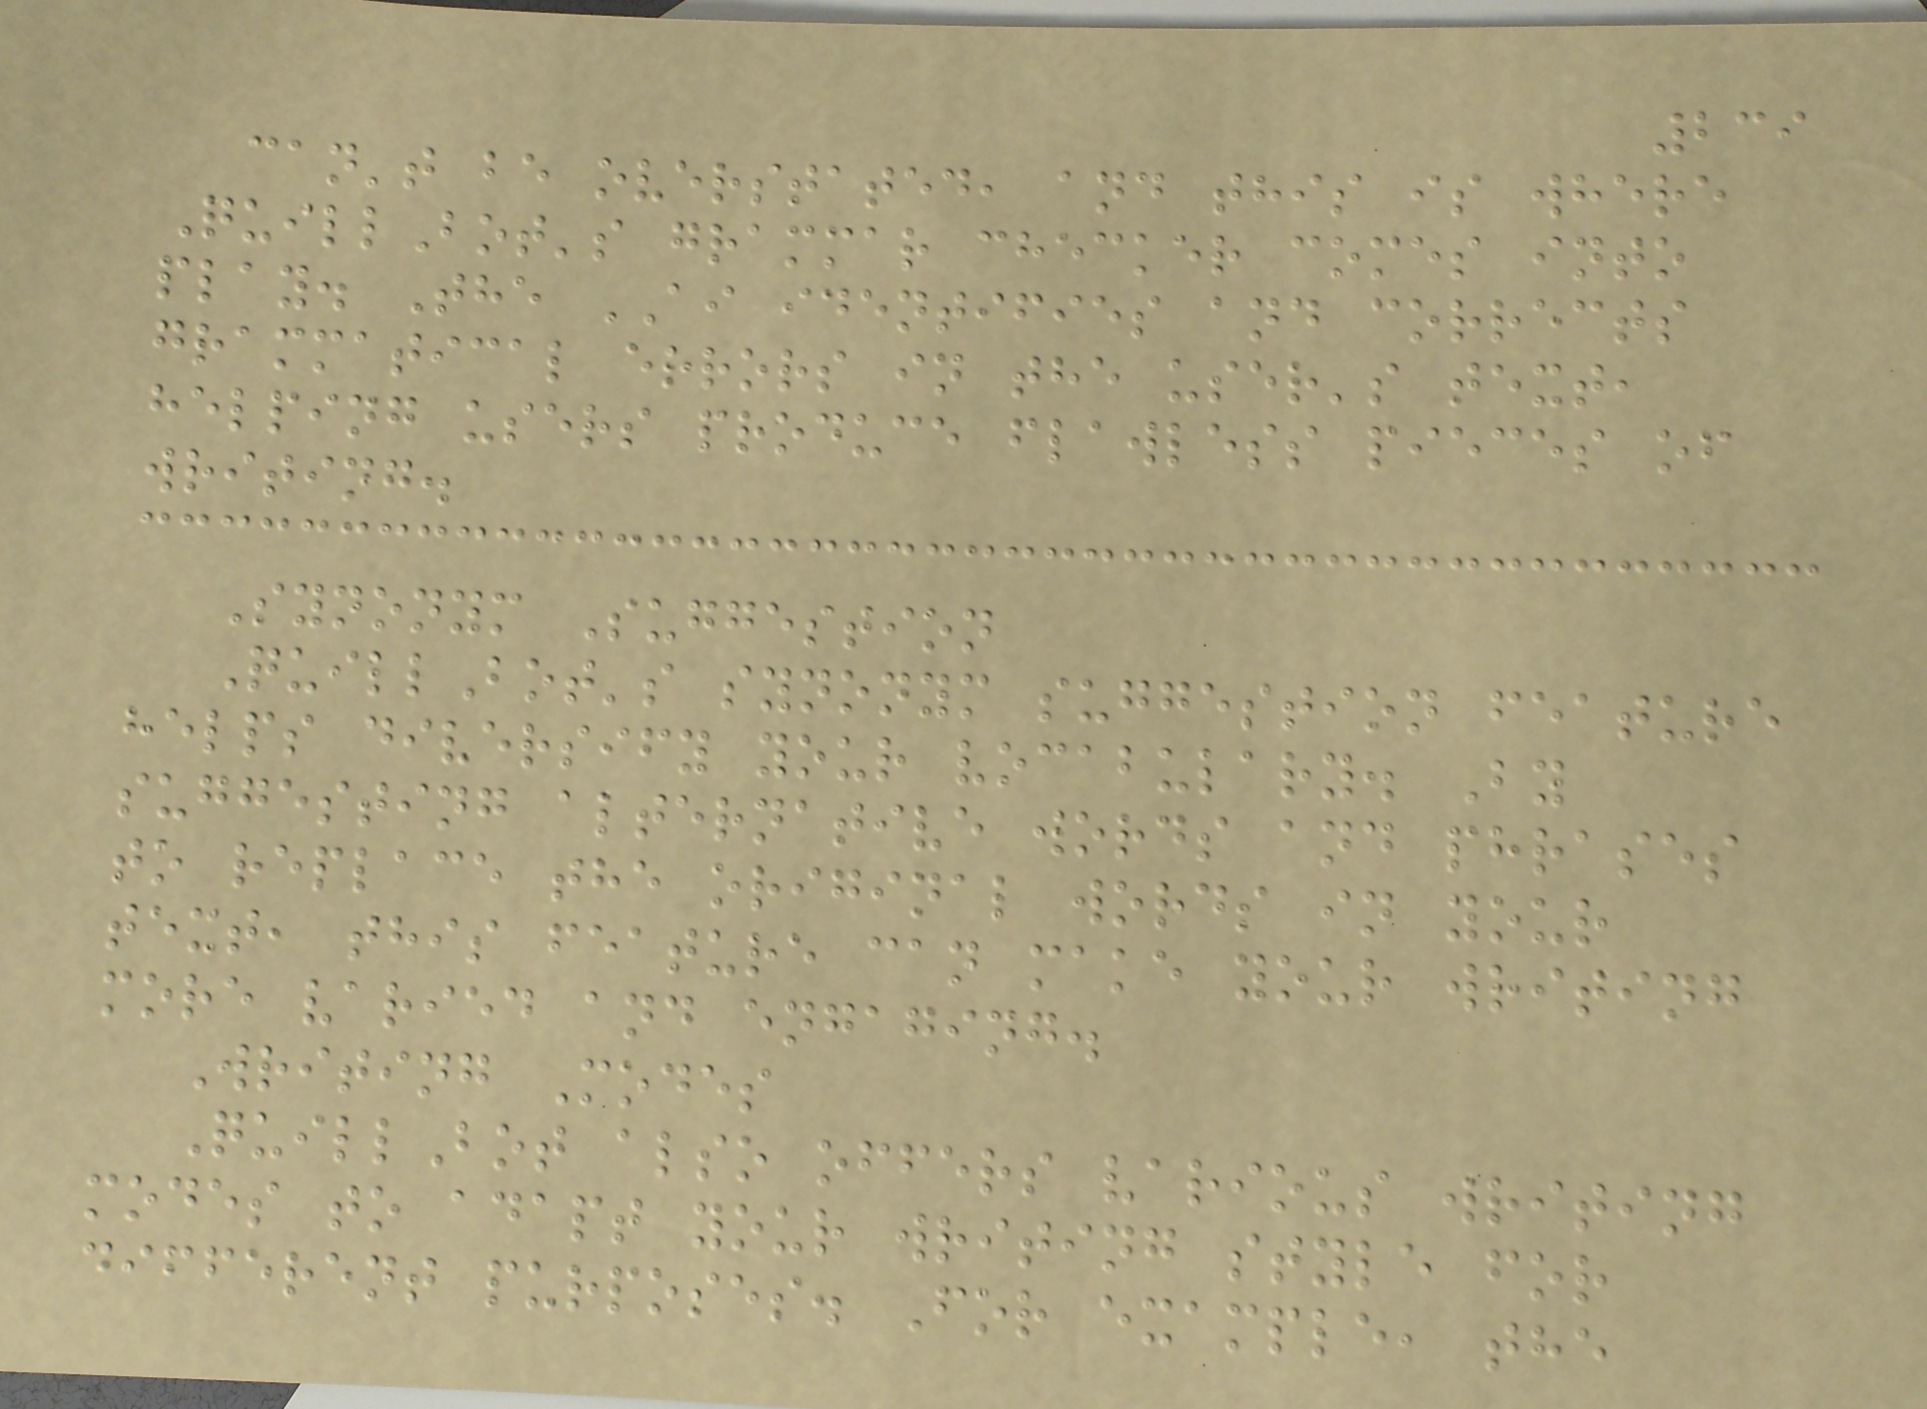239
can't be overstated, and this is where
QuillBot's grammar checker comes into
play. The AI identifies and corrects
grammatical errors in the user's text,
helping users produce flawless pieces of
writing.
Synonym Suggestion
QuillBot's synonym suggestion feature
helps diversify your vocabulary. By
suggesting alternative words and phrases
to replace the original words in your
text, this feature can make your writing
more varied and engaging.
Writing Modes
QuillBot also offers various writing
modes to adapt your writing style for
different purposes. For example, the
